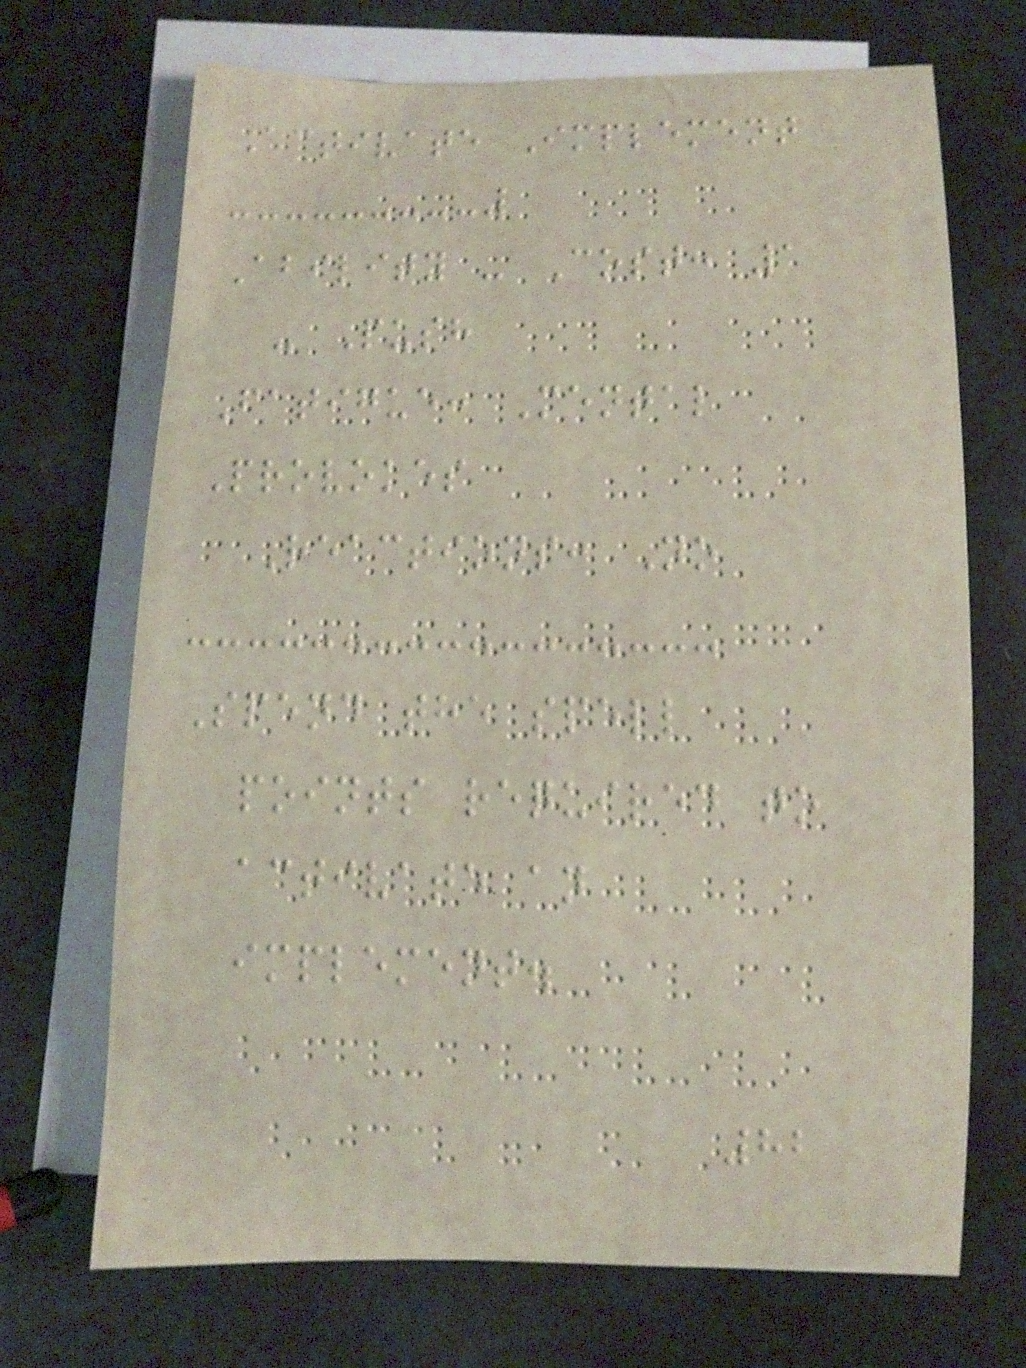Activate Implement
Ability - Cost: 1
- Push
Fatigue: Mental
Provokes
Reactions: No
Spend the spell
points required to
activate an
implement.
82
